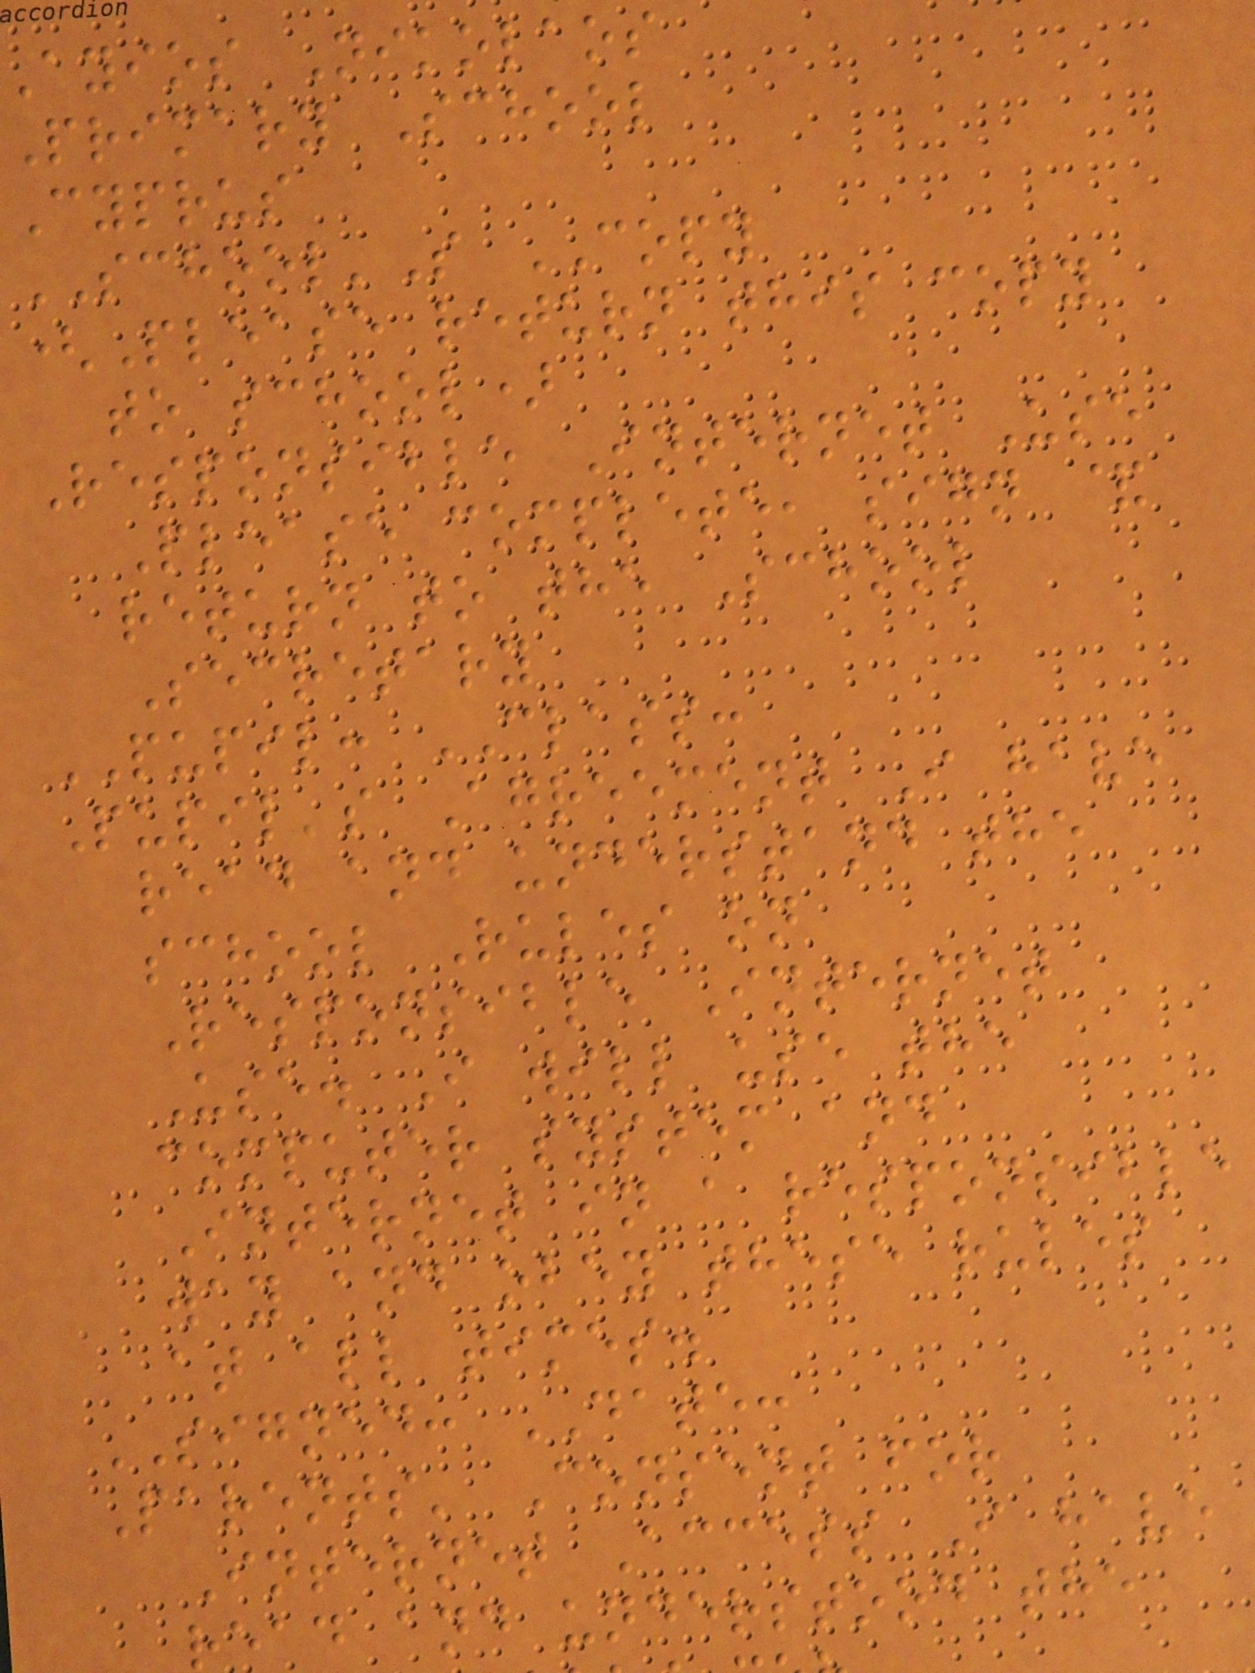ayios Nikolaos
Primary School
Cyprus
SCHOOL'S COPY
(Please return this copy
to school)
Responsible Internet Use
Please complete, sign &
return to the School
Secretary
PUPIL: CLASS:
Pupil's Agreement I have
read and understand the
school Rules on
Responsible Internet
Use. I will use the
computer system and
Internet in a responsible
way and obey these rules
at all times.
SIGNED: DATE:
Parents' Consent for
Internet Access I have
read and understood the
